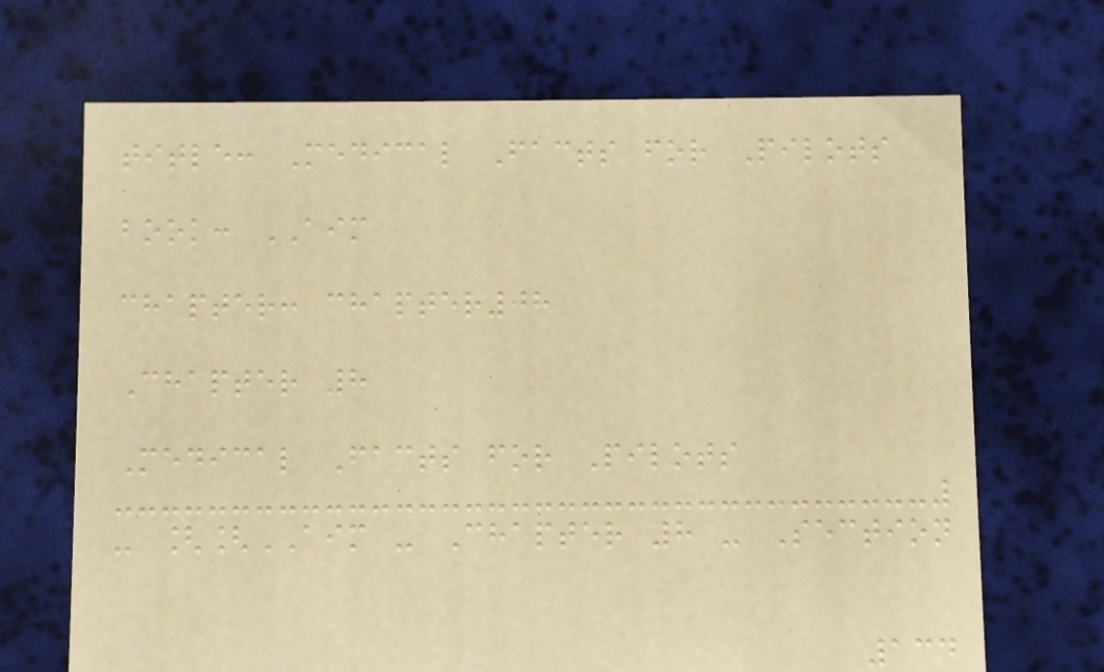title: Medical Facts for Pilots
book: AIM
chapter: chapter08
Chapter 8
Medical Facts for Pilots
- [[AIM - Chapter 8 - Section
134
